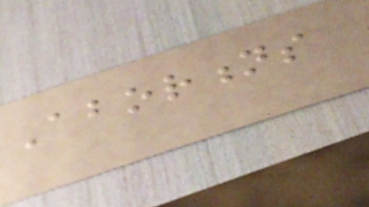Abortions
